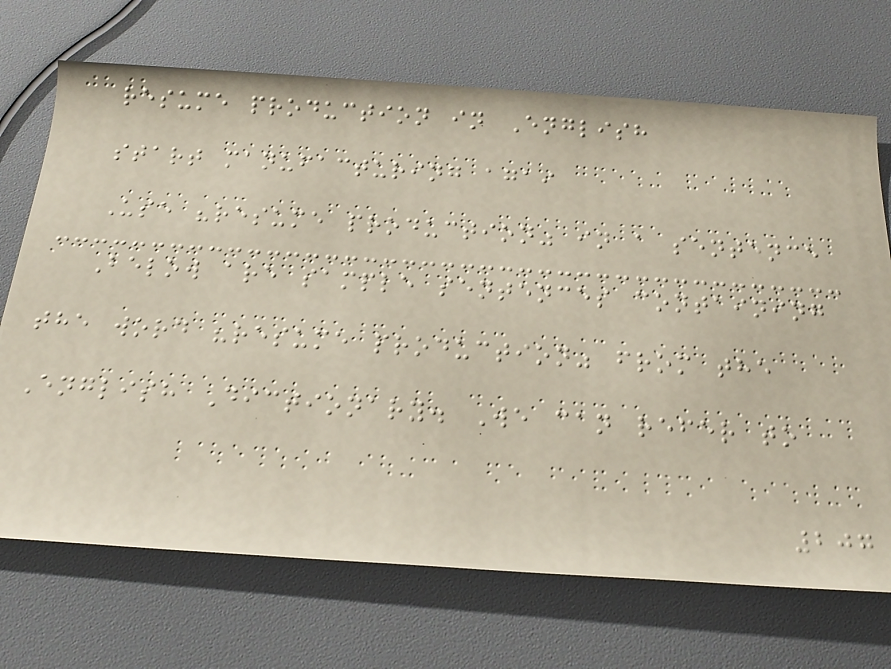resume production in English
start manufacturing agai
Use "resume production" in a sentence
Below are sample sentences containing
the word "resume production" from the
English Dictionary. We can refer to
207
